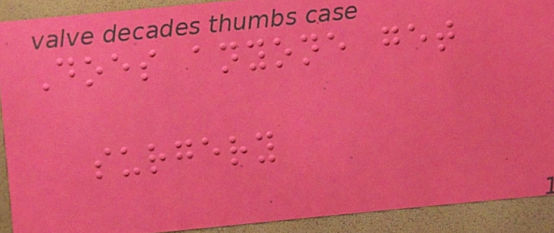Does anyone get
surgery
